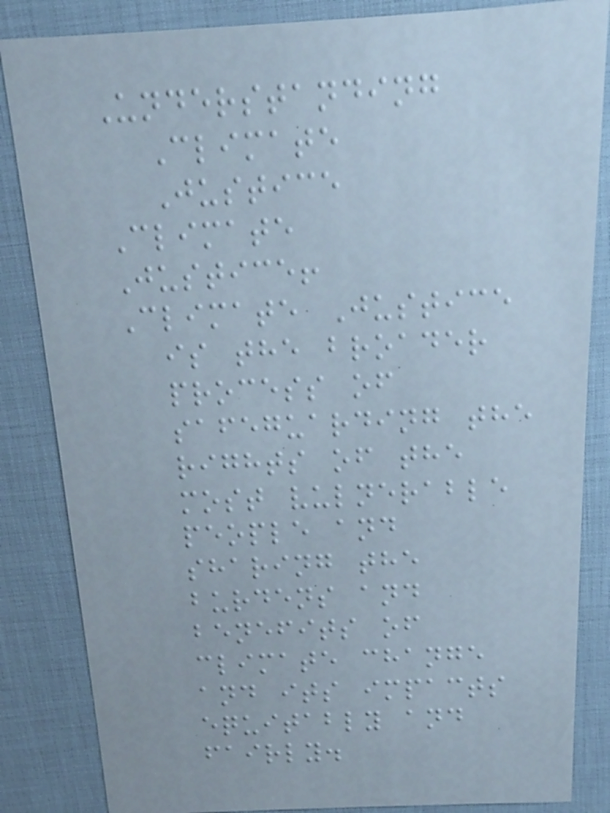Understanding
Climate
Justice
Climate
Justice!
Climate Justice
is the broader
process of
safeguarding the
rights of the
most vulnerable
people and
sharing the
burdens and
benefits of
climate change
and its impacts
equitably and
fairly.
